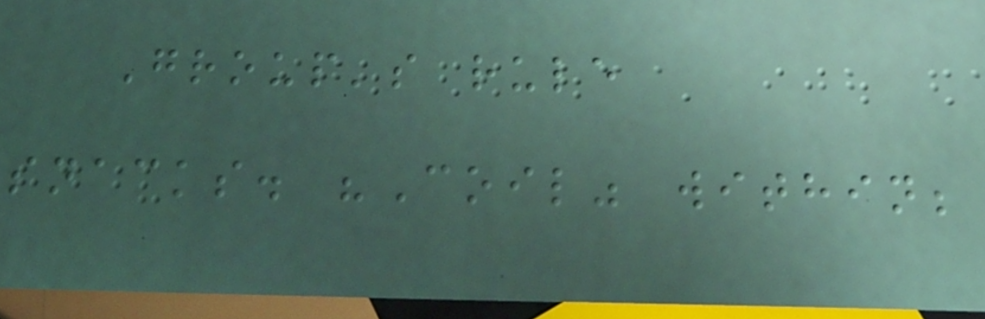Group's rule
snacks. "Coil" within;
